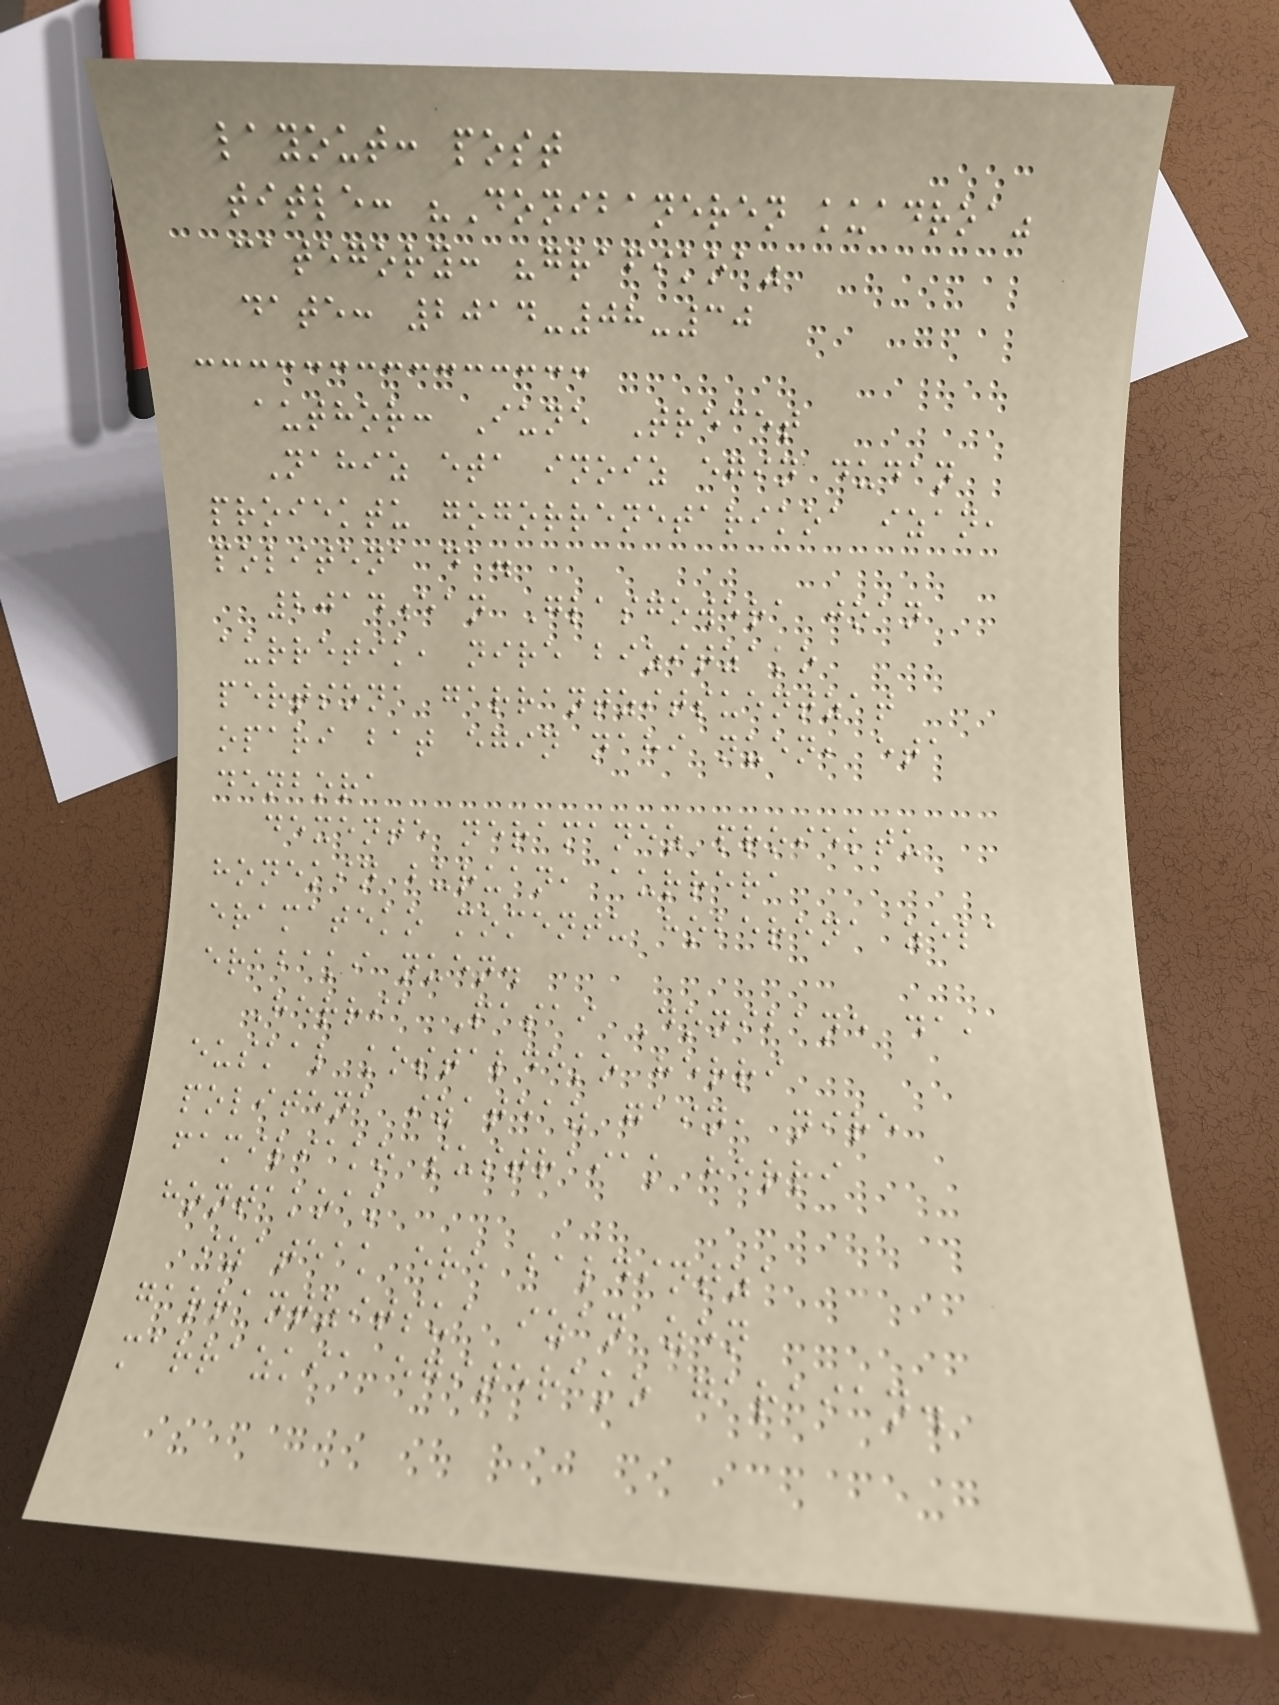layout: post
title: "Donibaneren kuadroa"
category: "grafikoa"
date: 2014-08-30
author: Iune Trecet
Nahiz eta inoiz egin dudan
proiektu gogorrenetarikoa izan,
politena da.
2014ean Glasgowera joan
aurretik, nire bizitzako
pertsona garrantzitsuentzat
opari bat egin nahi nuen, eta
denbora
dexente neramanez proiektu
honekin buruan, aurrera
eramateko momentu hoberena zela
erabaki nuen.
Herria Pasai Donibane da,
euskal kostaldeko herri
politena izateaz gain, nire
familiako sustraiak herri
hontakoak
izateak ere baldintza
garrantzitsua izan zen
marrazkia egiterako garaian.
